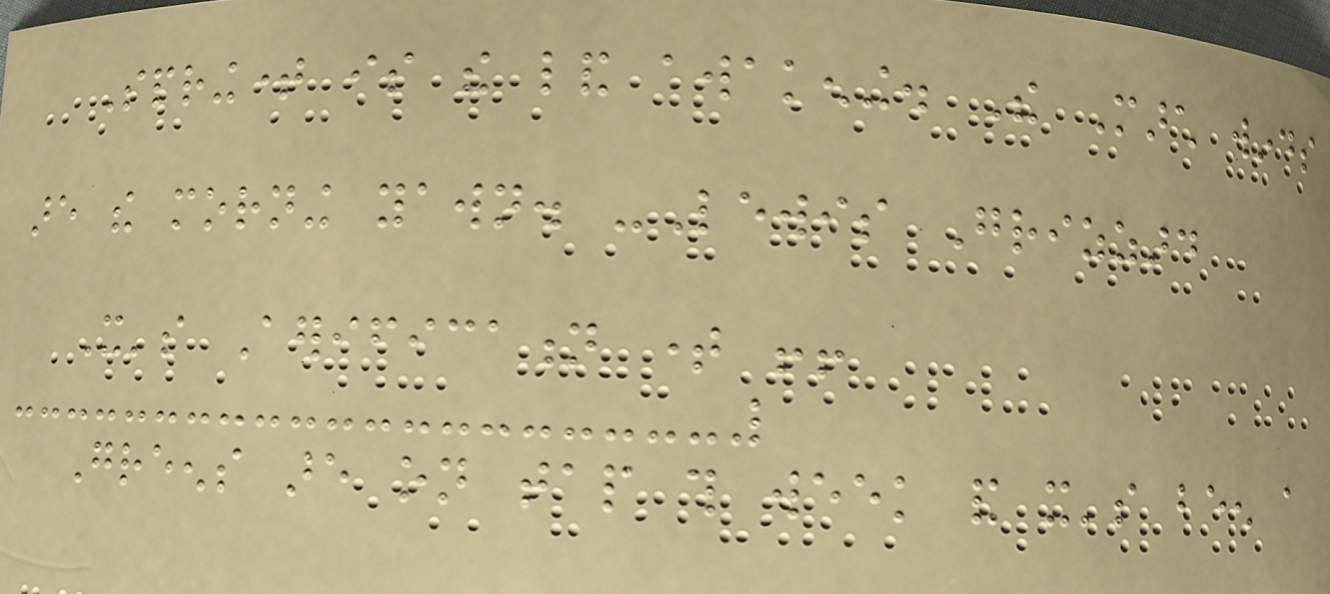Springtime is the land awakening. The March winds
are the morning yawn. -Lewis Grizzard
It's Aerification time !!
Greens are on tap this week and it's been a
